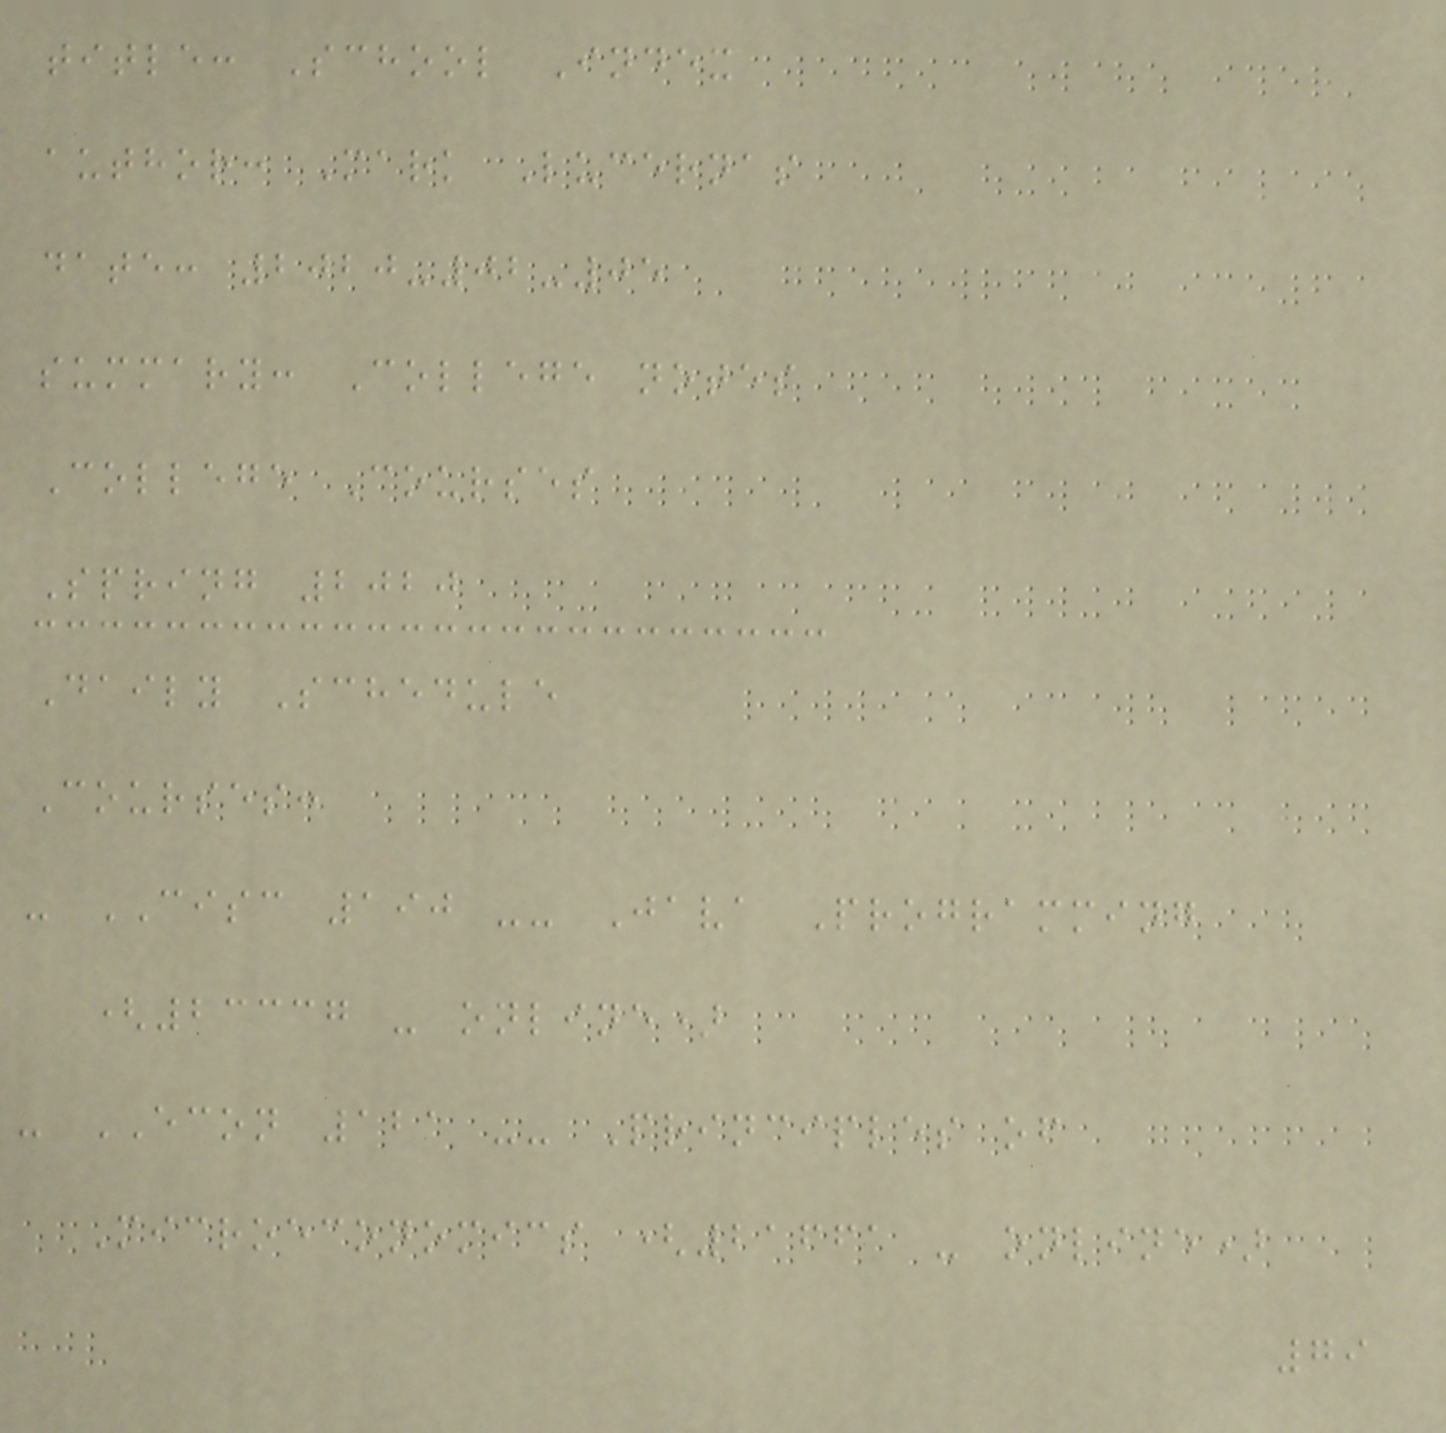title: School Index
author: Mark Lucernas
date: 2020-02-05
summary: College notes
College Courses
Spring 2020
Daily Schedule
Courses:
- CISC 190 -- Java Programming
(23337 - online)
- ECON 121 -- Principles of
Microeconomics (21661 - online)
79
